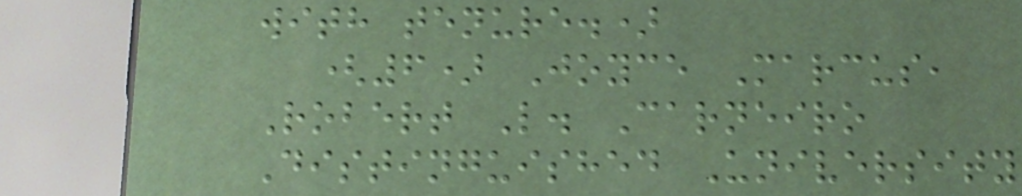with tenure.)
(6) Joyce Marcus,
Robert L. Carneiro
Distinguished University
